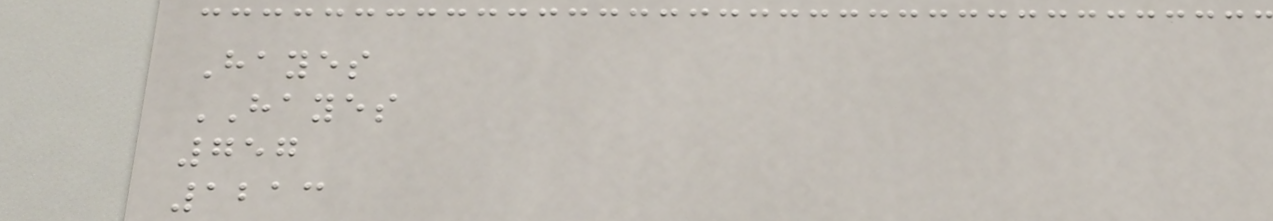Hayes
HAYES
757
1213
